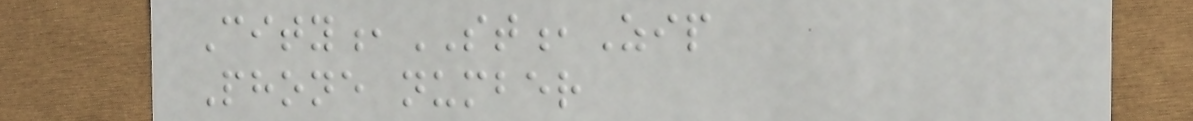City,ST,Zip
Phone number
